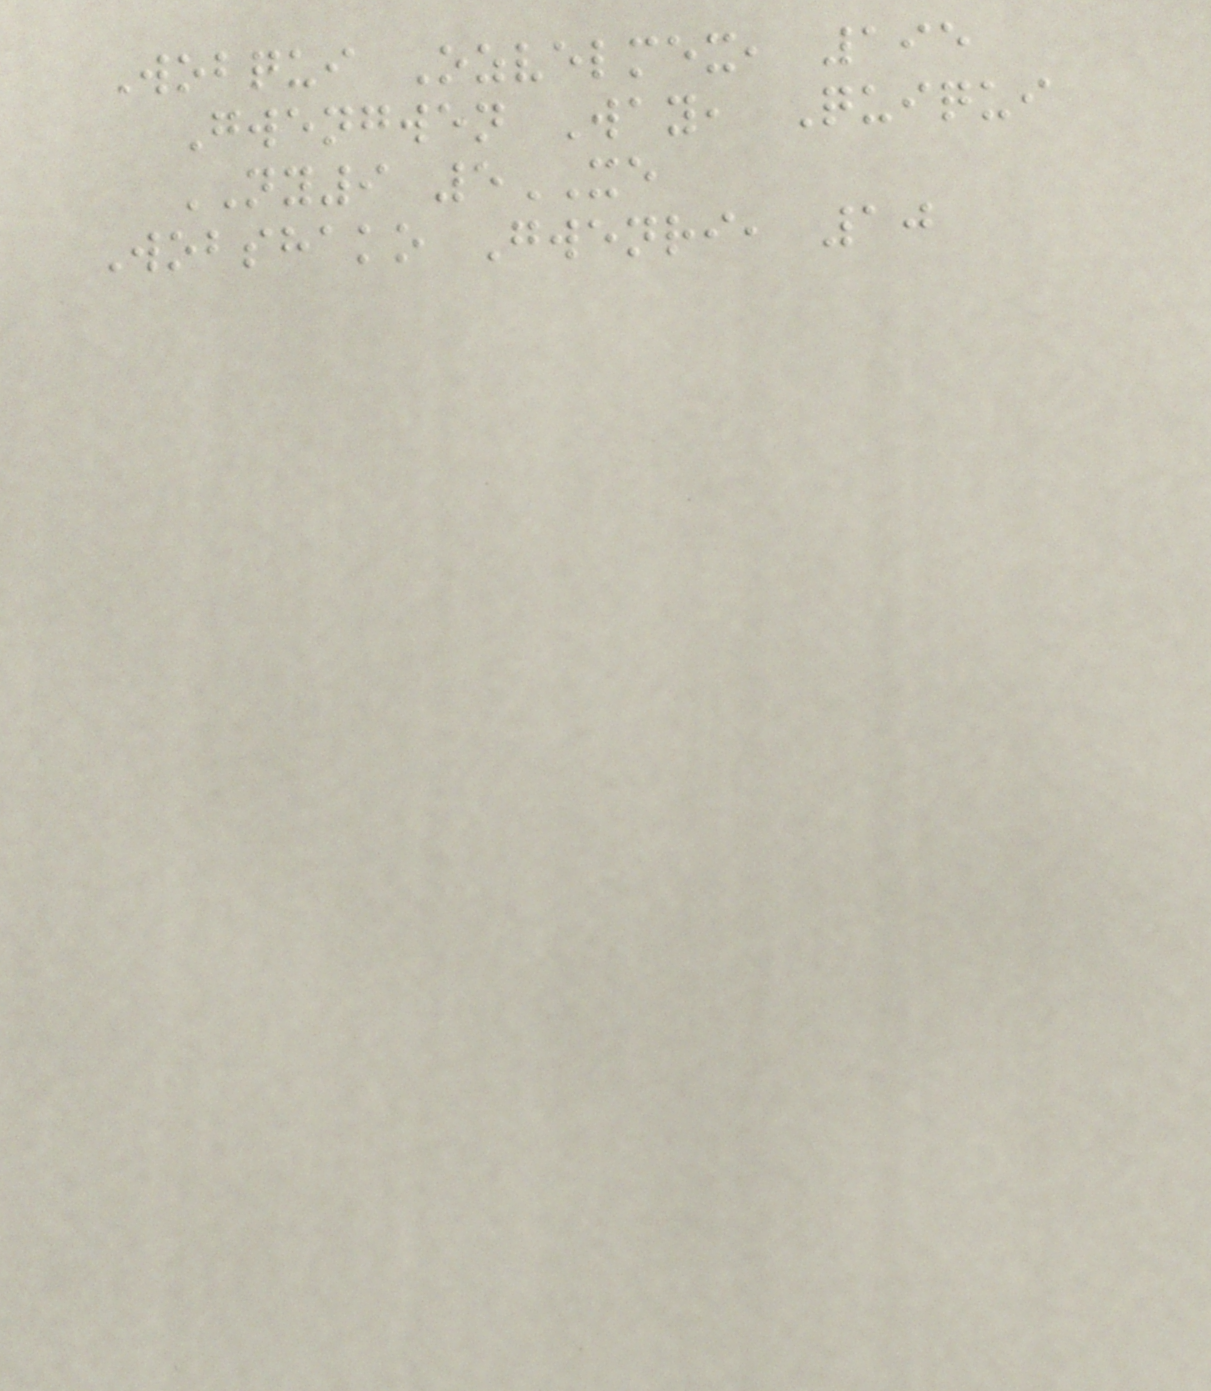Wobqui Ozvelmex, 195
Gwengwen Way, Quiqui
NY9 5XE
Wobshako Gwenri, 10
